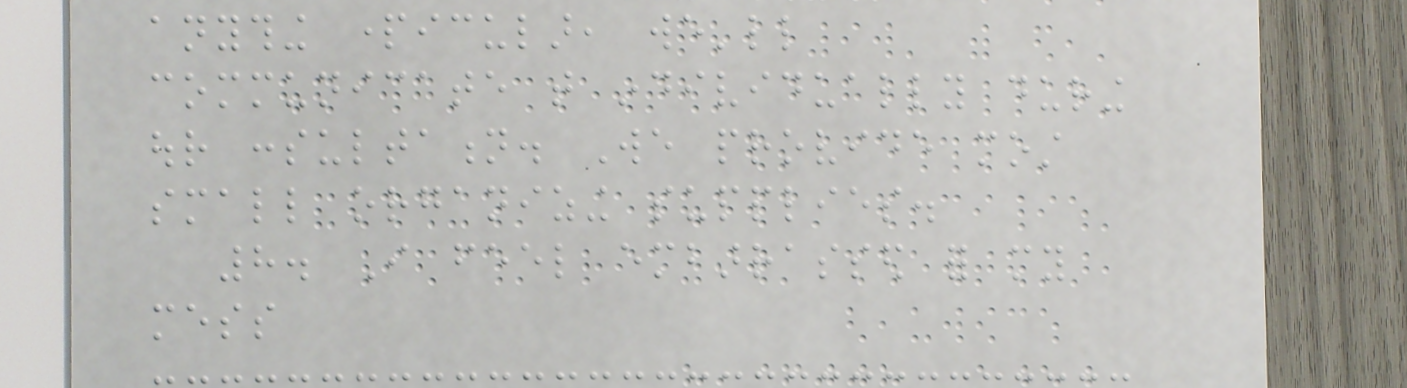anything particular, we'll
communicate that individually during
our consultation. We provide most
small organizing supplies.
8. I feel embarrassed for my
mess
